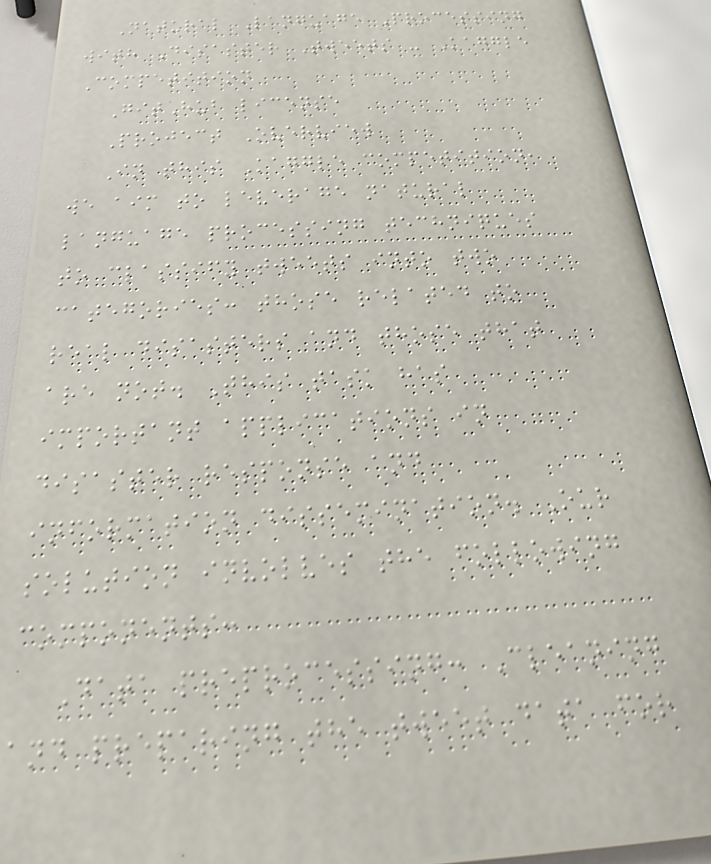Natural Language Processing
with Disaster Tweets - Kaggle
Competition
GitHub license
Project Overview
In this Kaggle competition,
we aim to leverage natural
language processing techniques
to classify tweets into two
categories: those related to
real disasters and those that
are not. This task has
important applications in
disaster response and
information dissemination. Our
solution involves the following
components:
Data preprocessing: Cleaning
and preparing the tweet data for
